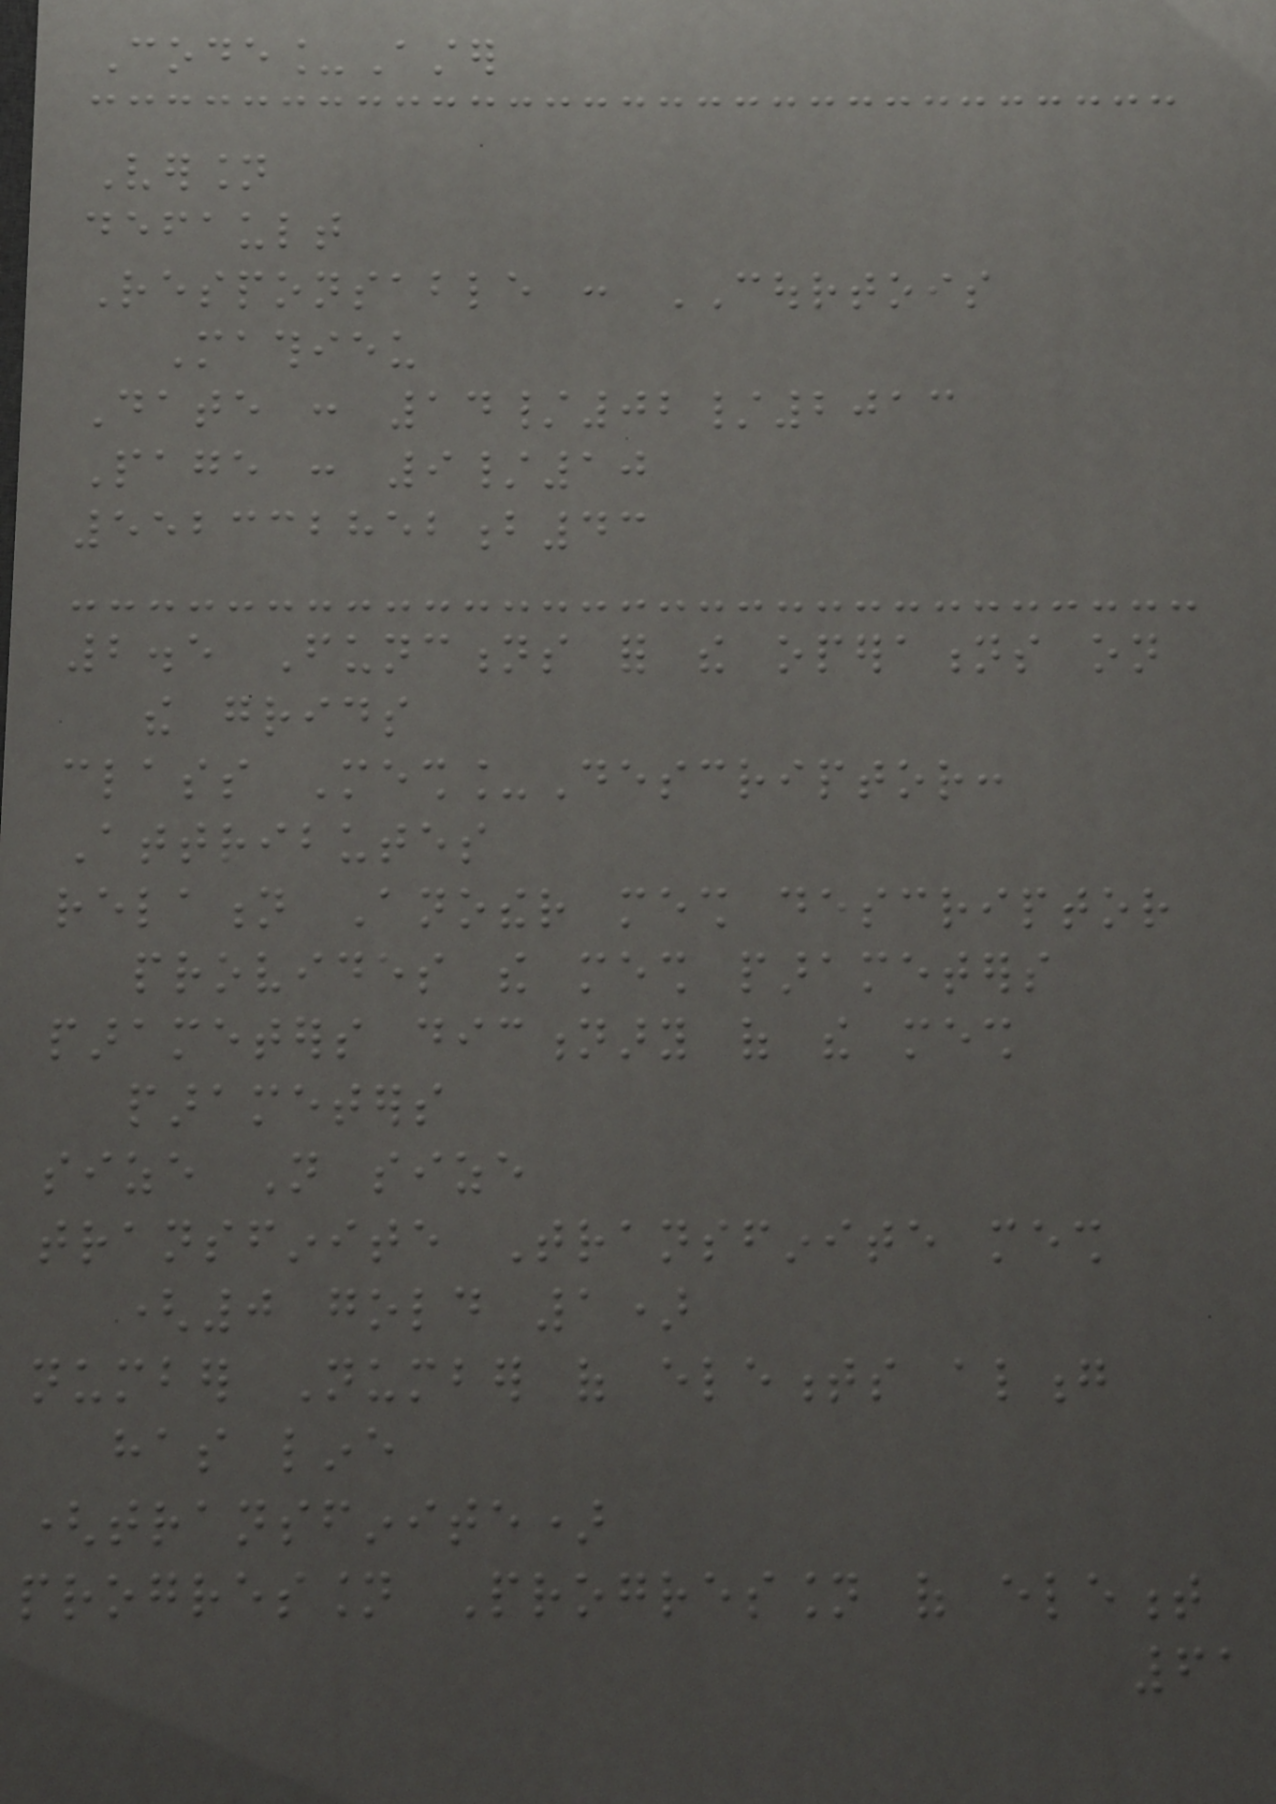Code_Aster
Version
default
Responsable : COURTOIS
Mathieu
Date : 14/02/2013
Page : 9/10
552332852b43
2.5 Functions for the operations on
the grids
class Mesh_Descriptor:
Attributes
relation Another mesh descriptor
provides the mesh parameters
parameters dictionary of the mesh
parameters
size Not size
transfinite Transfinite mesh
(0 gold 1)
number Number of elements along
has line
(transfinite)
progression Progression of element
61
